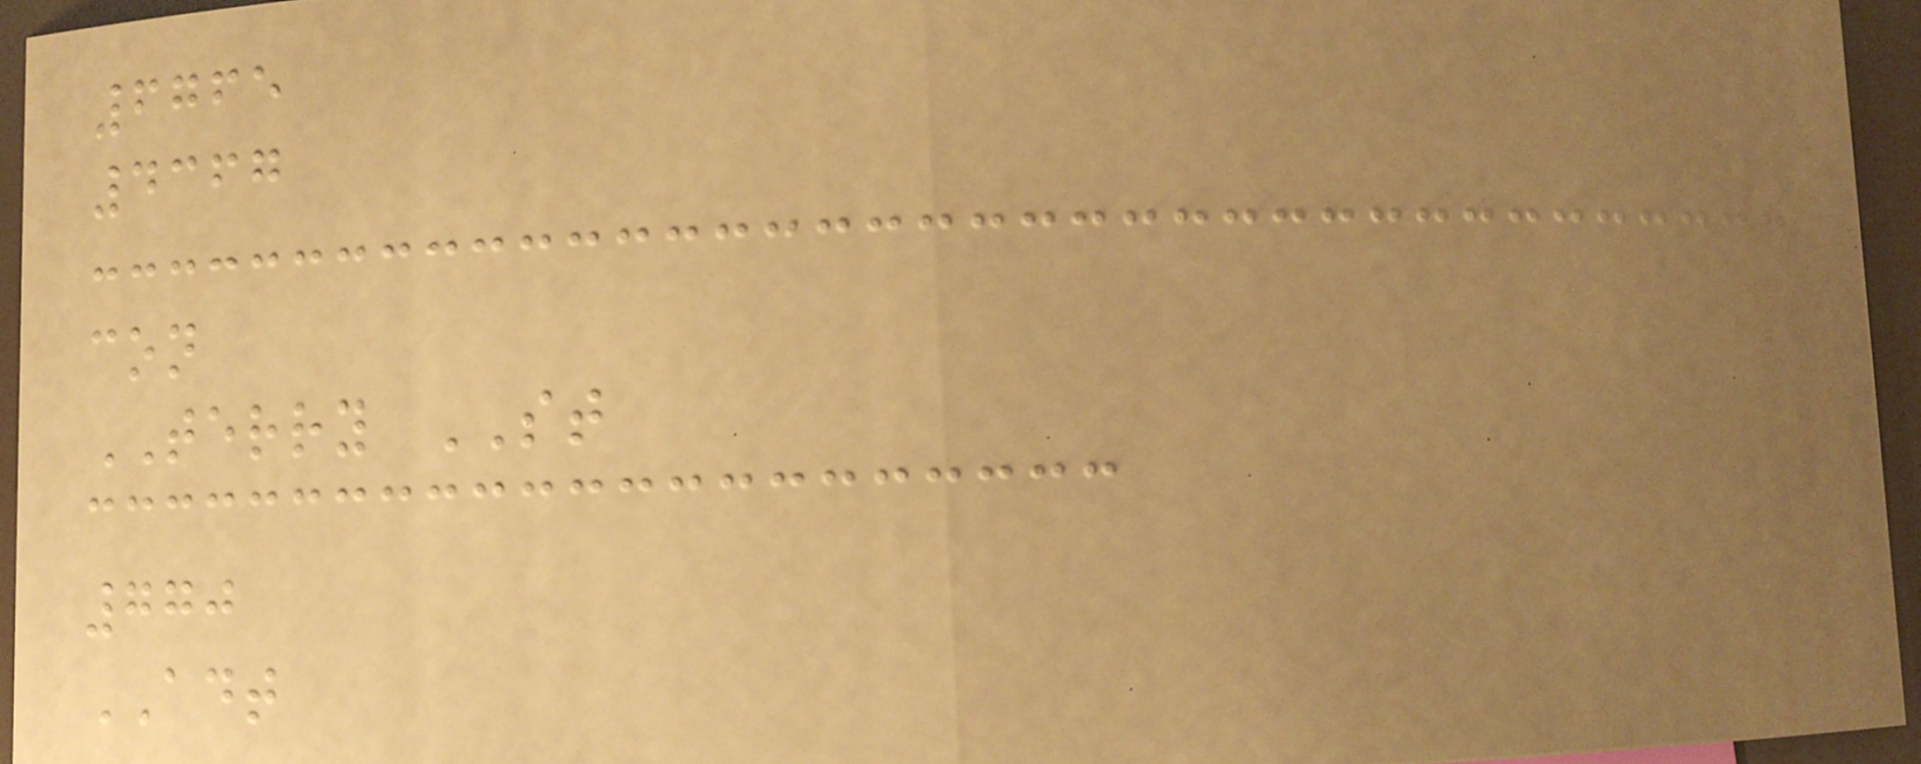6765
4367
con
TERRY ST
770
ADT
